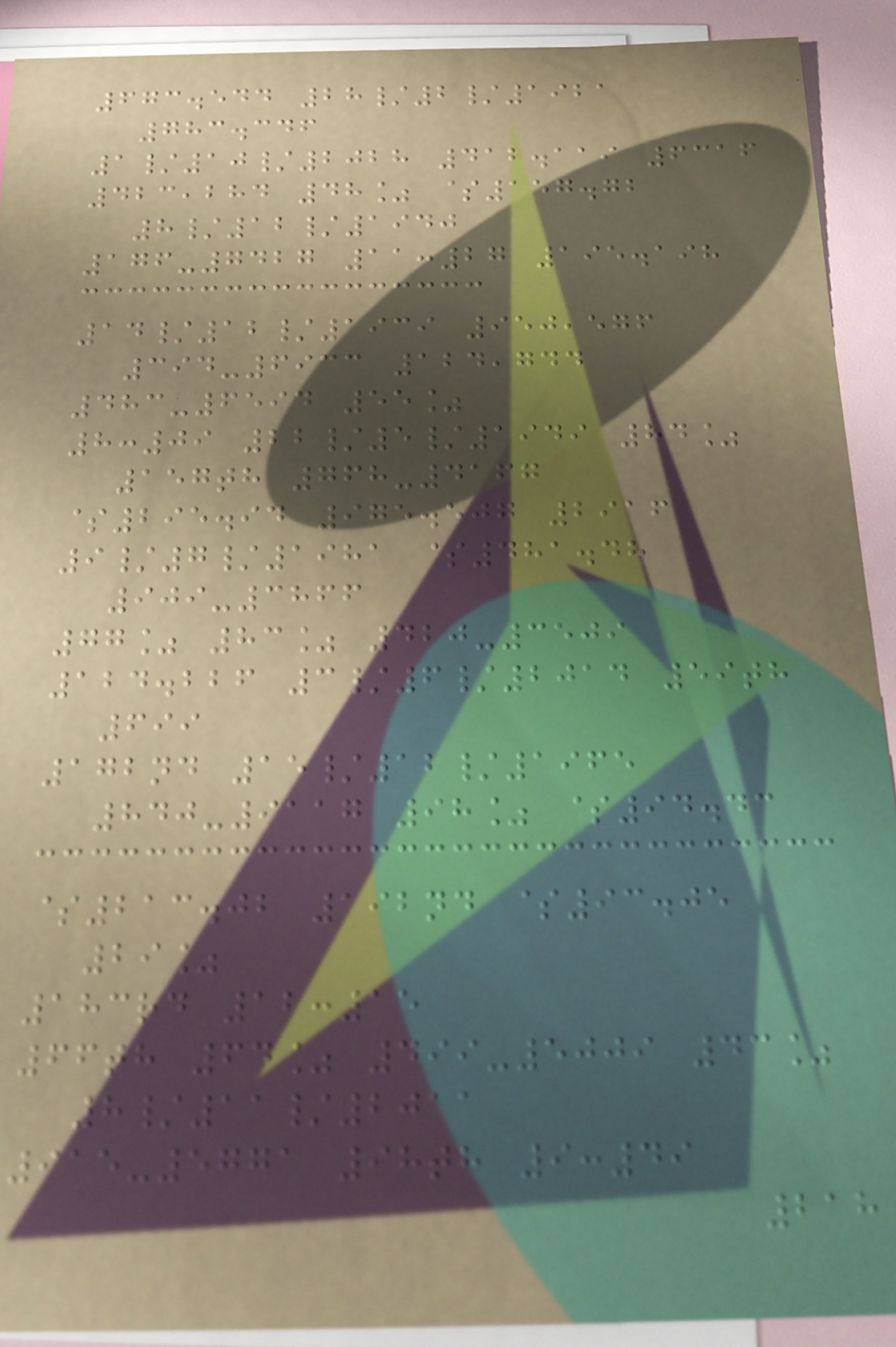673.544 28/2/1921
783.346
1/10/2028 412.119 6316
423,284 48% $157.72
8/12/1940
176-7427 11:27 195.198
14/12/1939 950,576
394-6933 124,744
483-6594 55%
8:09 22/5/1949 84%
157th 768-4167
$295.94 975.507 2916
9/7/1981 $481.48
909-3866
77% 83% 420-3509
124.226 3/6/2014 59th
699
172nd 15/12/1965
840-9117 98% $94.43
$213.02 192nd $93.05
29%
183rd 12:15
66th 64% 499-5009 43%
8/11/2011
915-5771 98th 9:49
218
